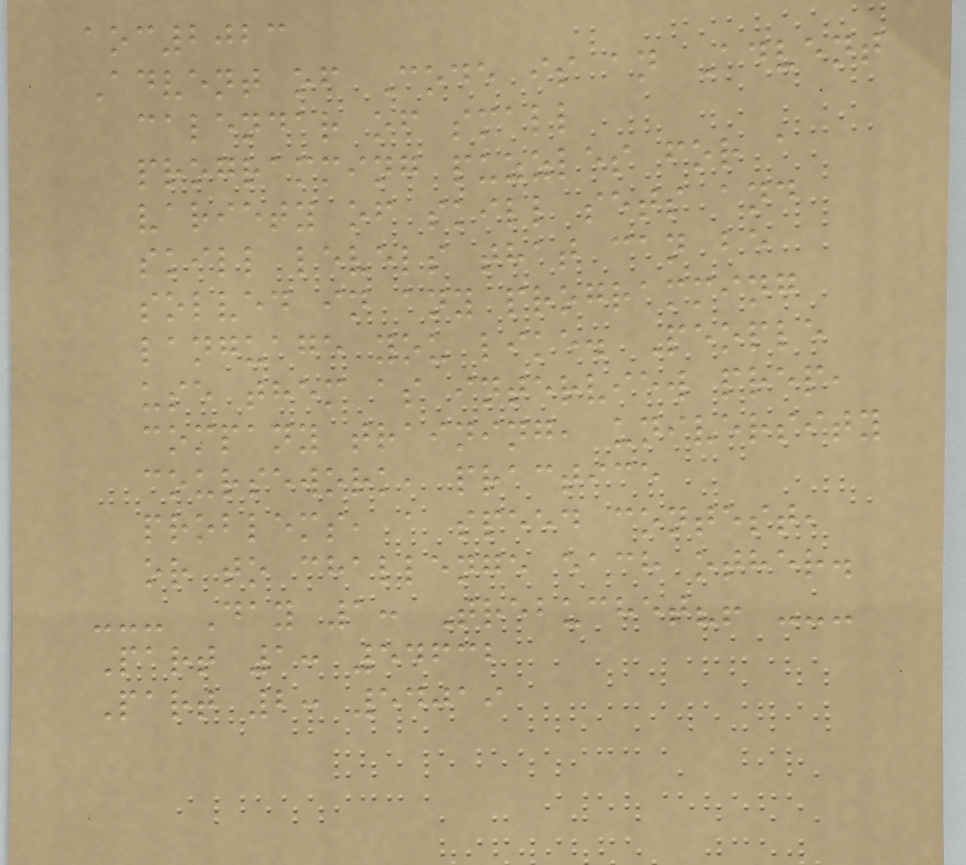aoc2023
Advent of Code is an Advent
calendar of small
programming puzzles for a
variety of skill sets and
skill levels that can be
solved in any programming
language you like. People
use them as interview prep,
company training, university
coursework, practice
problems, a speed contest,
or to challenge each other.
--- Day 1: Trebuchet?! ---
Part 1: 54632
Part 2: 54019
